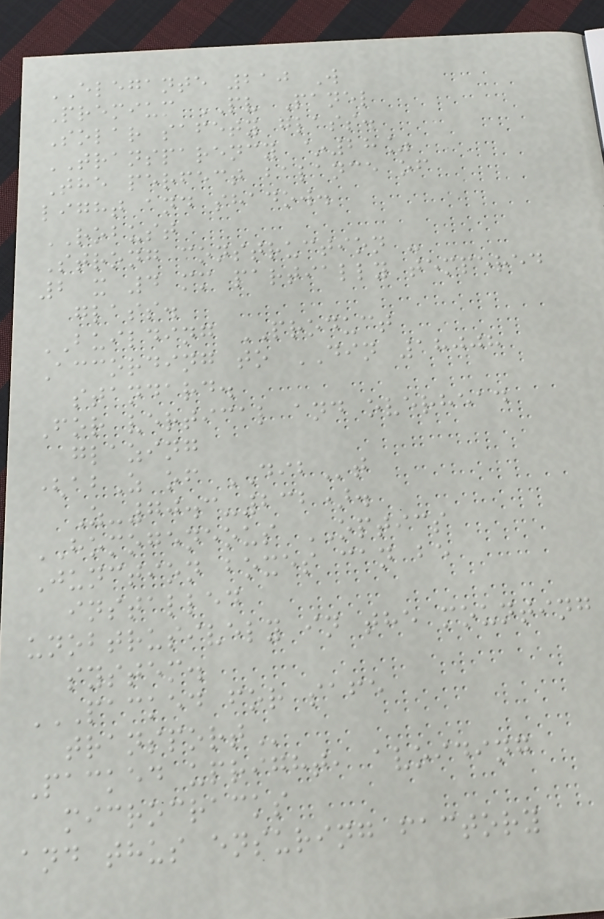ELEGANTE 210 W
Premium PV Panel
Solar safety glass.
TRANSPARENCY ~28%
The perfect balance of
light and shadow.
ROBUST
Strong construction -
2 x 4 mm partially tempered
glass.
BUILDING PRODUCT
According to DIN 18008
standard.
For vertical and overhead
glazing
(abZ of DIBt
Z-70.3-232).
HOMOGENEOUS OPTICS
Junction boxes can be
installed
unobtrusively in the mounting
system.
PACKED FOR SAFE
TRANSPORT
Packed upright, avoiding
microcracks
and thus ensuring factory
